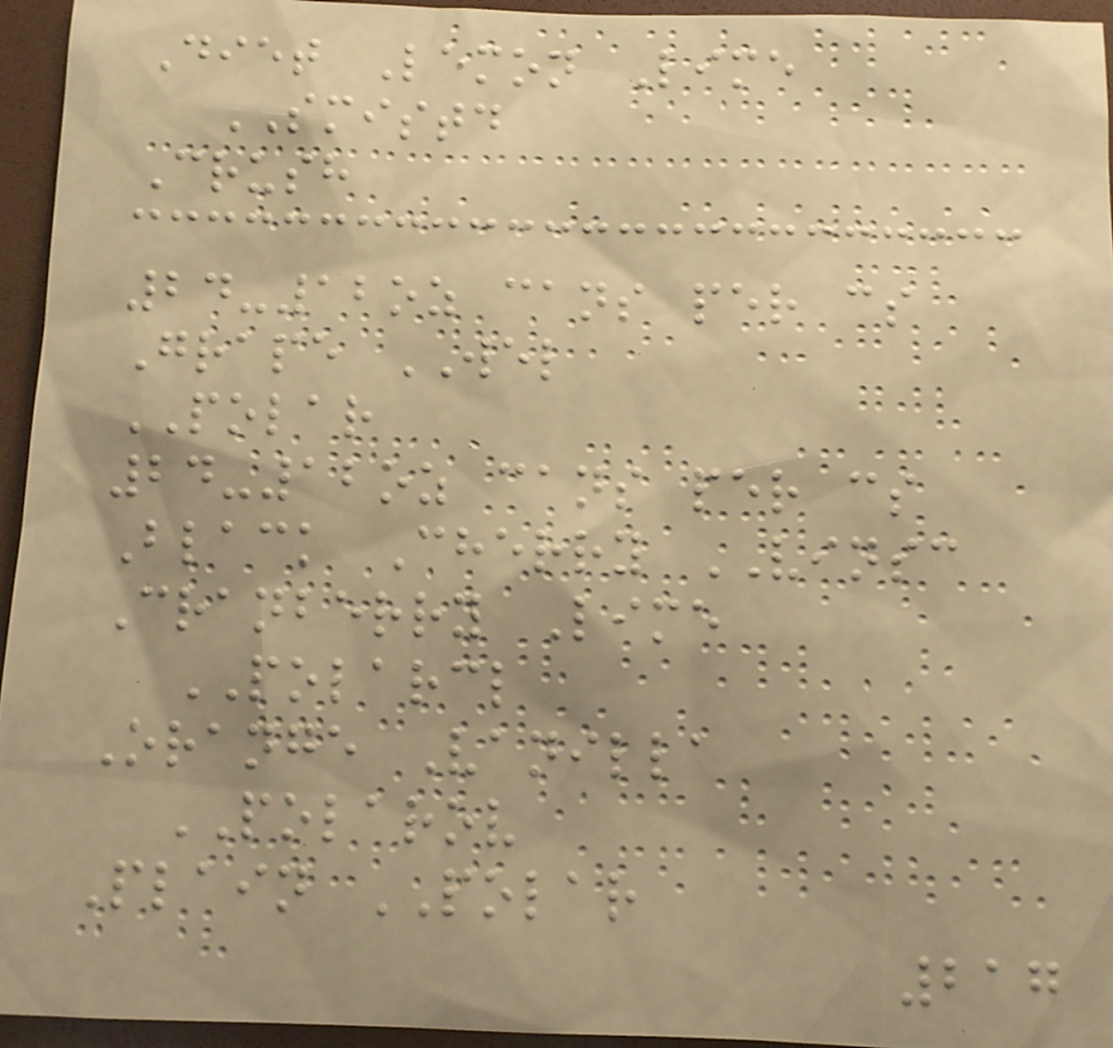Diet Lemon Lime
SMISTD
Crush
24-12oz cans per cs
Grape WEL
POLAR
24-12oz cans per cs
Black Cherry VINSC
Cranberry Lime
POLARCL
Orange Vanilla
POLAROV
Plain POLAR
217
